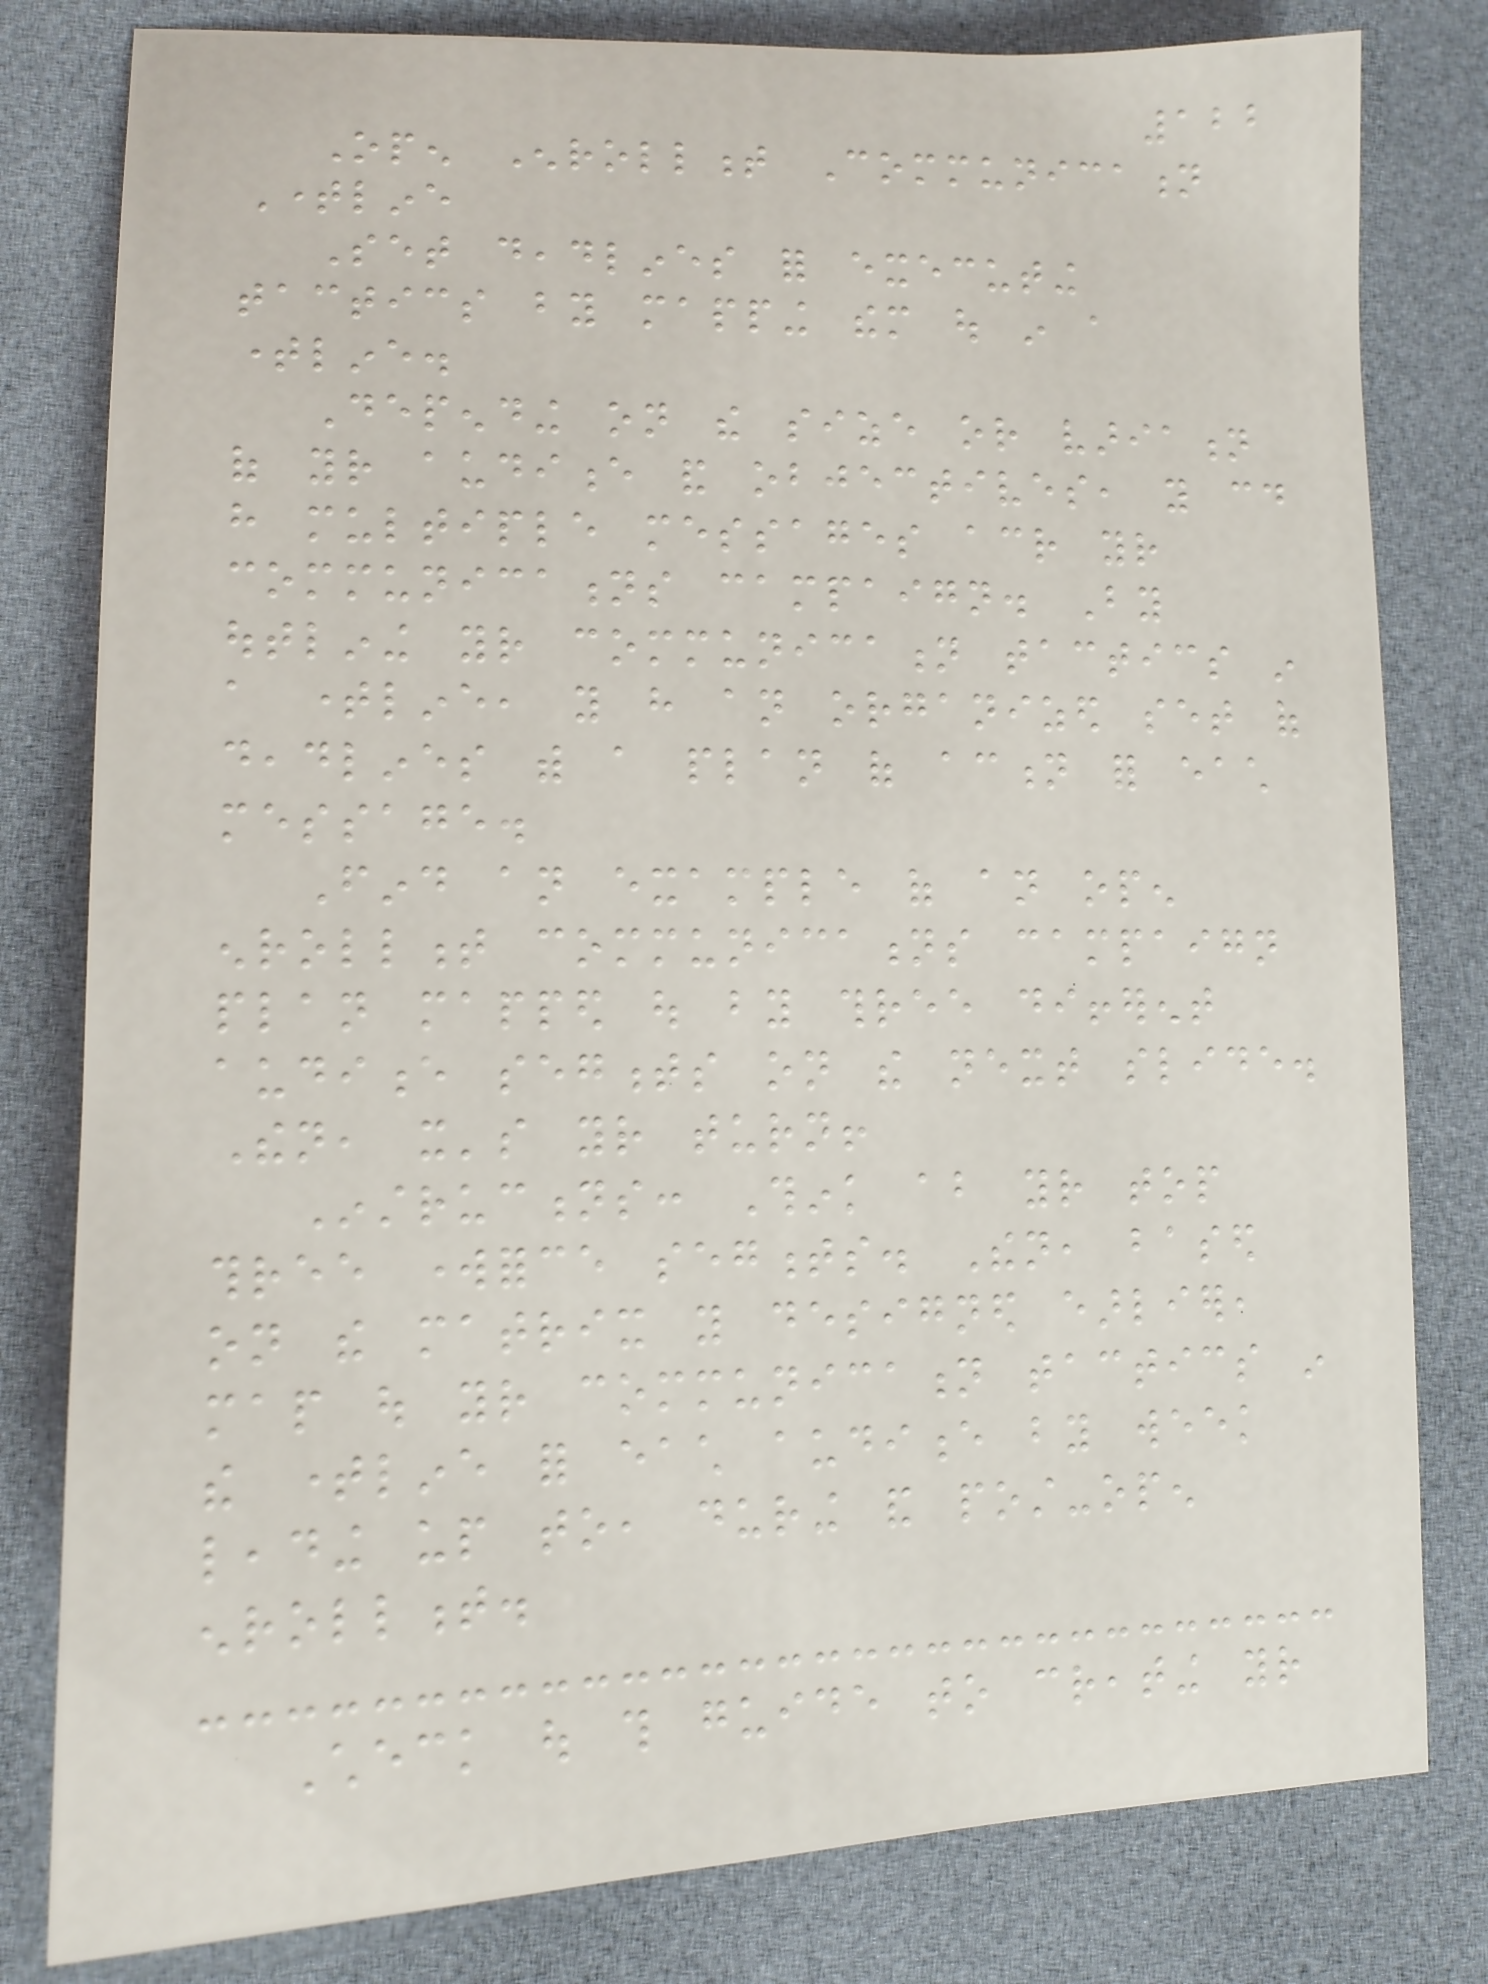122
Open Enrollment Communication
Timeline
Set deadlines for executing
tactics by mapping them out in a
timeline.
Depending on the size or variation
of your audience and objectives, you could
have multiple messages across your
communications campaign. By
outlining your communication tactics in
a timeline, you have an organized set of
deadlines with a plan of action for each
message.
Find an example of an open
enrollment communications campaign
plan mapped out by three different
audience segments on the next slide.
Then, it's your turn!
Instructions: Think about your top
three workforce segments. Then, based
on the matrix you designed earlier,
map out your communication tactics in
the timeline for each audience by week
leading up to, during and post-open
enrollment.
Check out this guide to creating your
